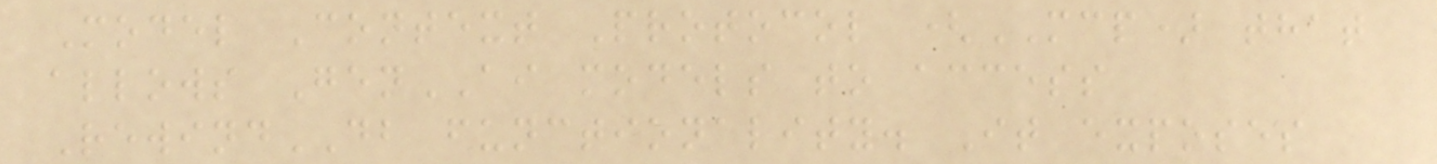Model Context Protocol (MCP) that
allows GenAI models to access
RewindDB functionality. It exposes
